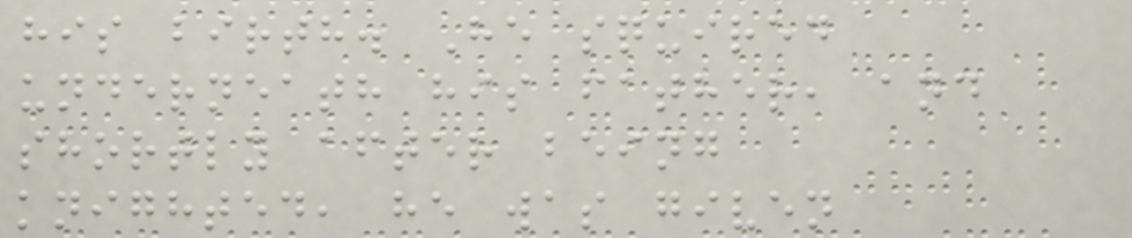his birth. He squired
underneath his father, and
shortly after being
knighted, he was given
